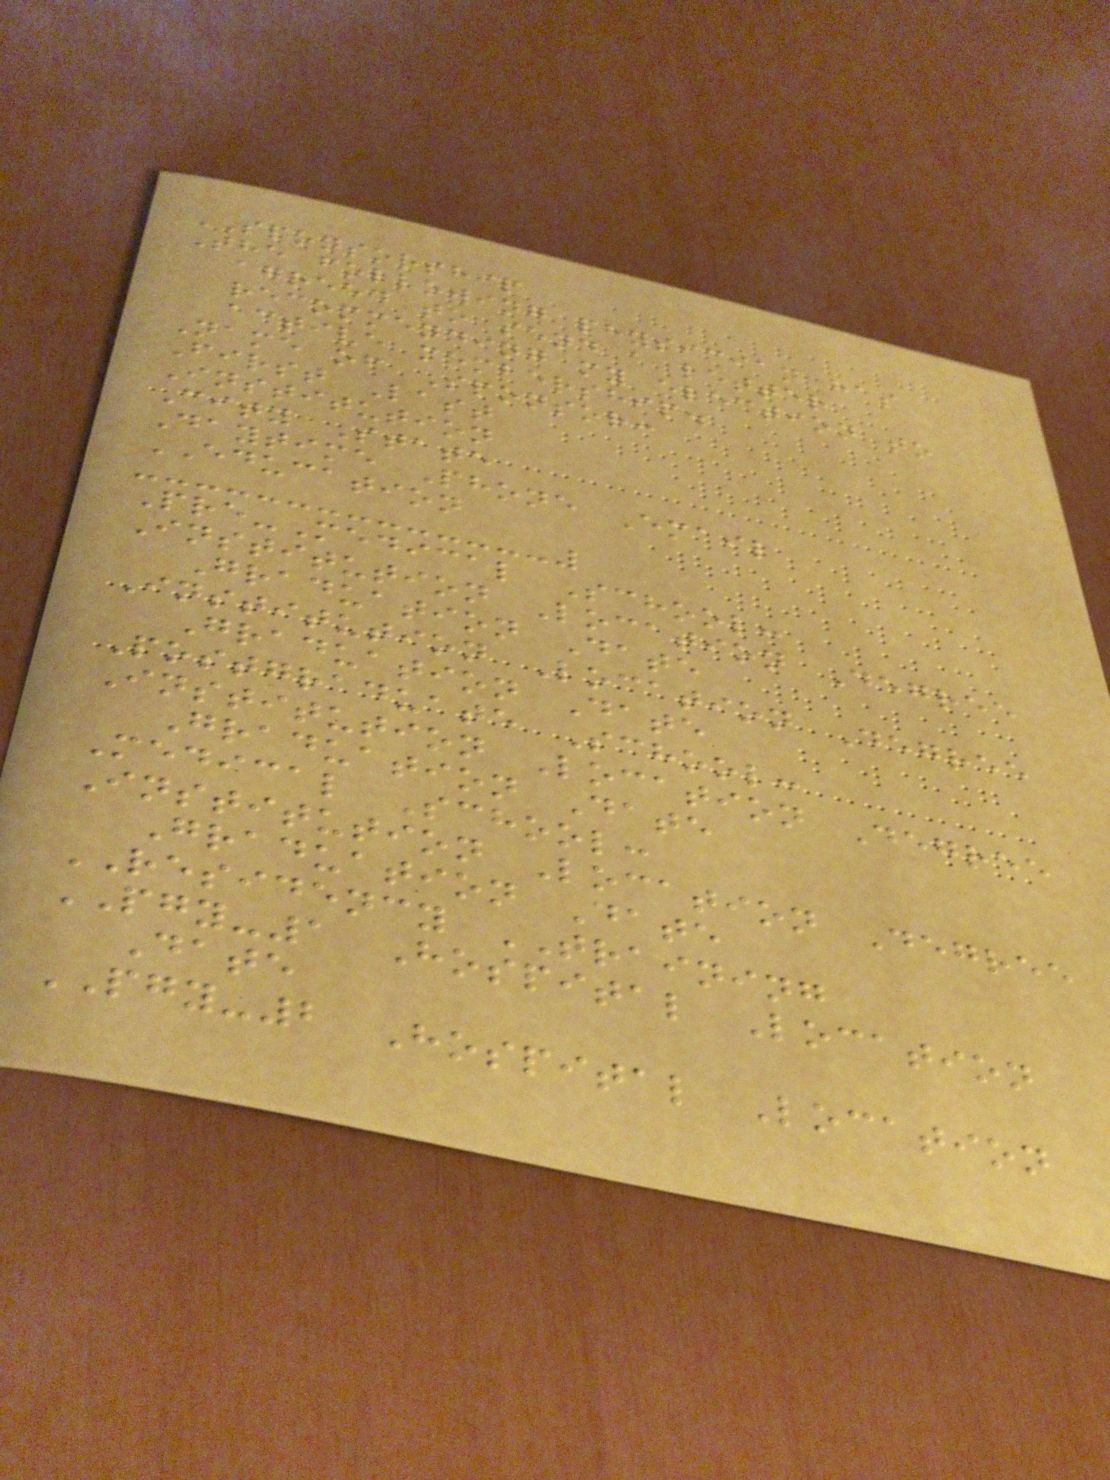SPONSORSHIP
The following physician has
agreed to send a letter
recommending my election to
active membership.
Name of Sponsor:
First Last
Institution
City State
Daytime Phone Email
EDUCATION
Pre-Medical School:
Institution Location Degree
Graduation Date
Institution Location Degree
Graduation Date
Postgraduate School:
Institution Location Degree
Graduation Date
Medical School:
Institution Location Degree
Graduation Date
RESIDENCY TRAINING
PGY-1 Hospital Location
Date
PGY-2 Hospital Location
